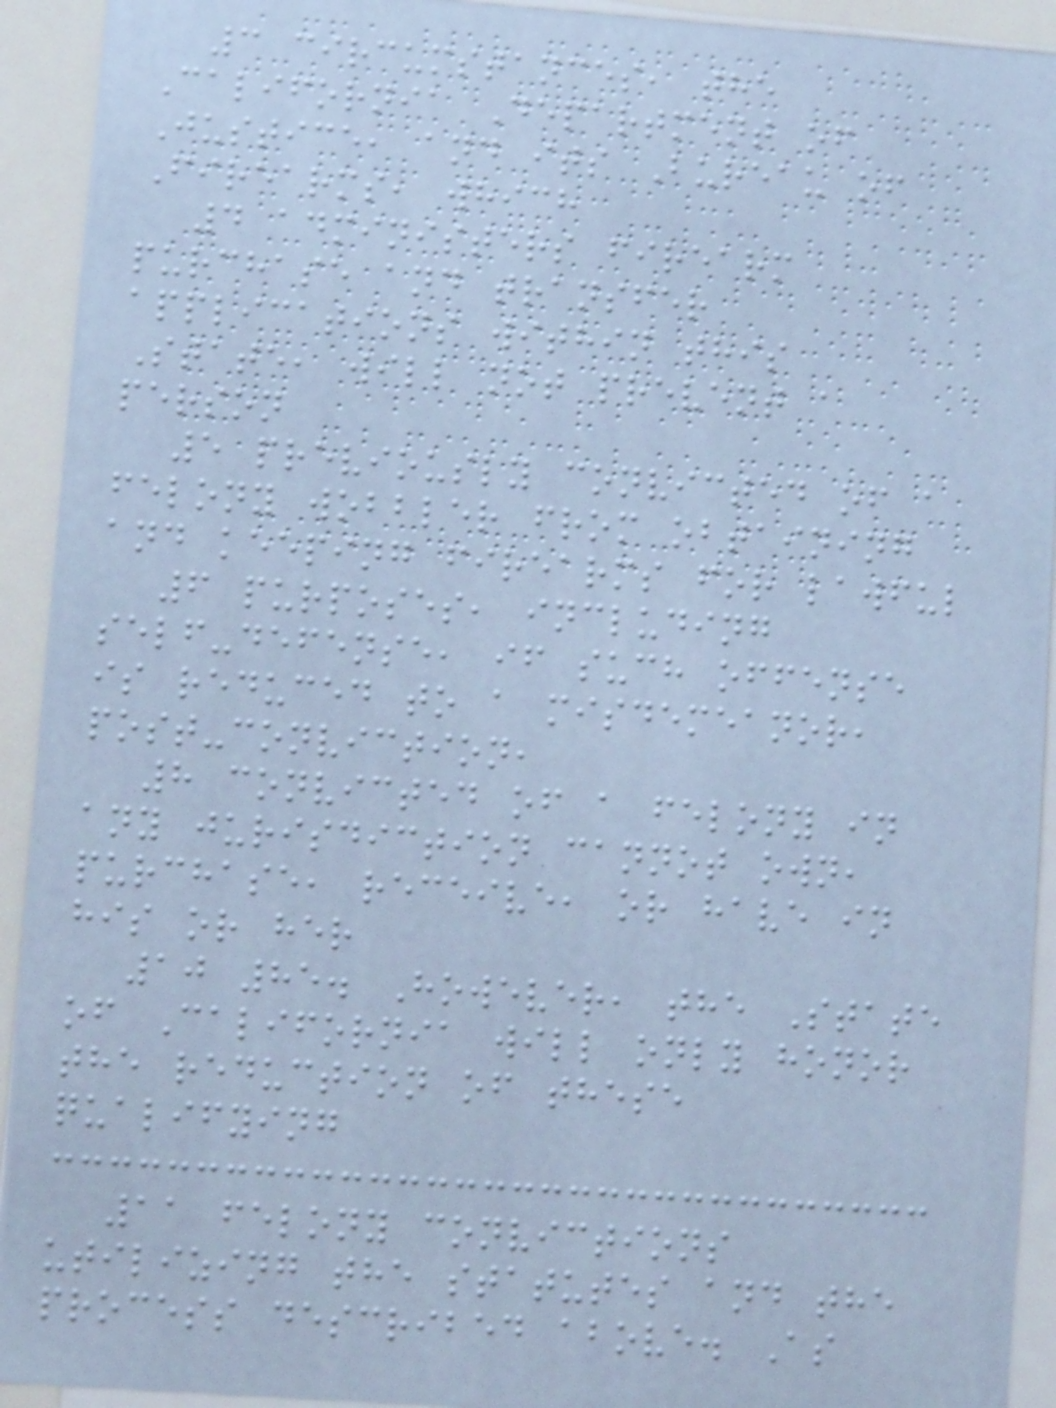3 circumstances, the
California Department of
Justice, and its Bureau of
Firearms, which
4 administers firearm
purchase and transfer
applications within this
State, will not prevent a
person
5 previously convicted of a
felony wobbler from obtaining
and keeping firearms for lawful
6 purposes, including
self-defense, if such offense
is reduced to a misdemeanor,
post-conviction,
8 convicted of a felony in
any jurisdiction cannot own,
purchase, receive, or have in
his or her
10 85. However, the State
of California will only honor
the reduction of these
qualifying
11 felony convictions
utilizing the statutes and the
process described above. As
